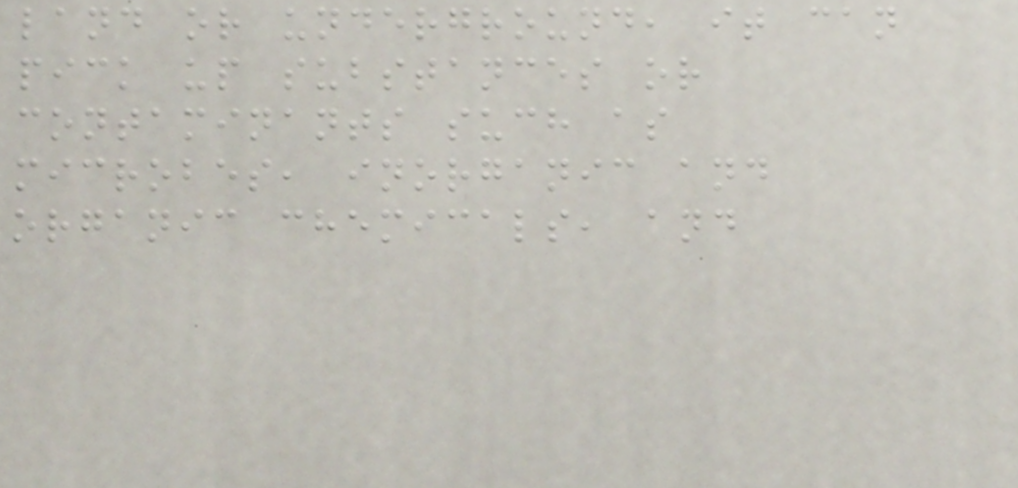land or underground, it can
pick up substances or
contaminants such as
microbes, inorganic and
organic chemicals, and
